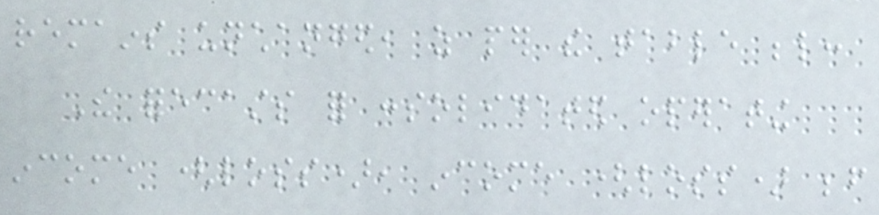remains unchanged, as per the table below:
The forecasts for consolidated operating
income (loss), income (loss) before
